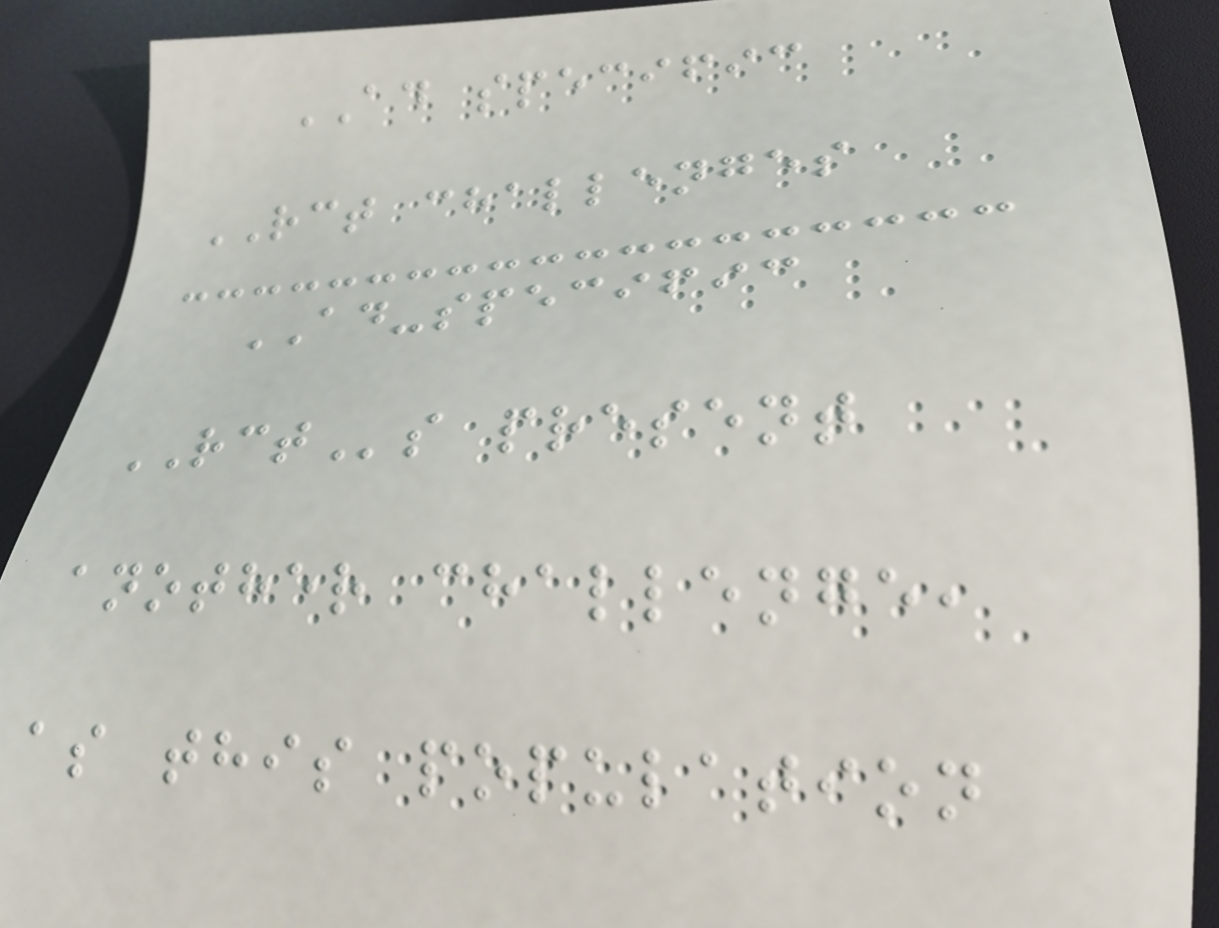AD specific
RCT challenges
AD-specific
RCTs present
another challenge,
as this population
